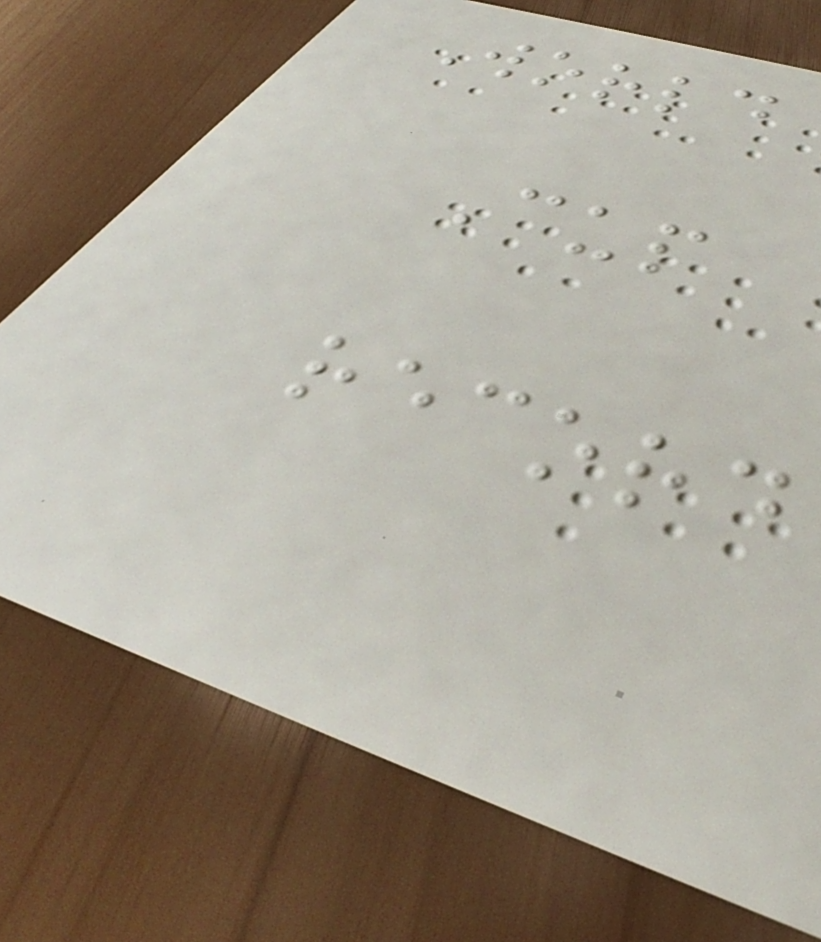World
Cup
record
